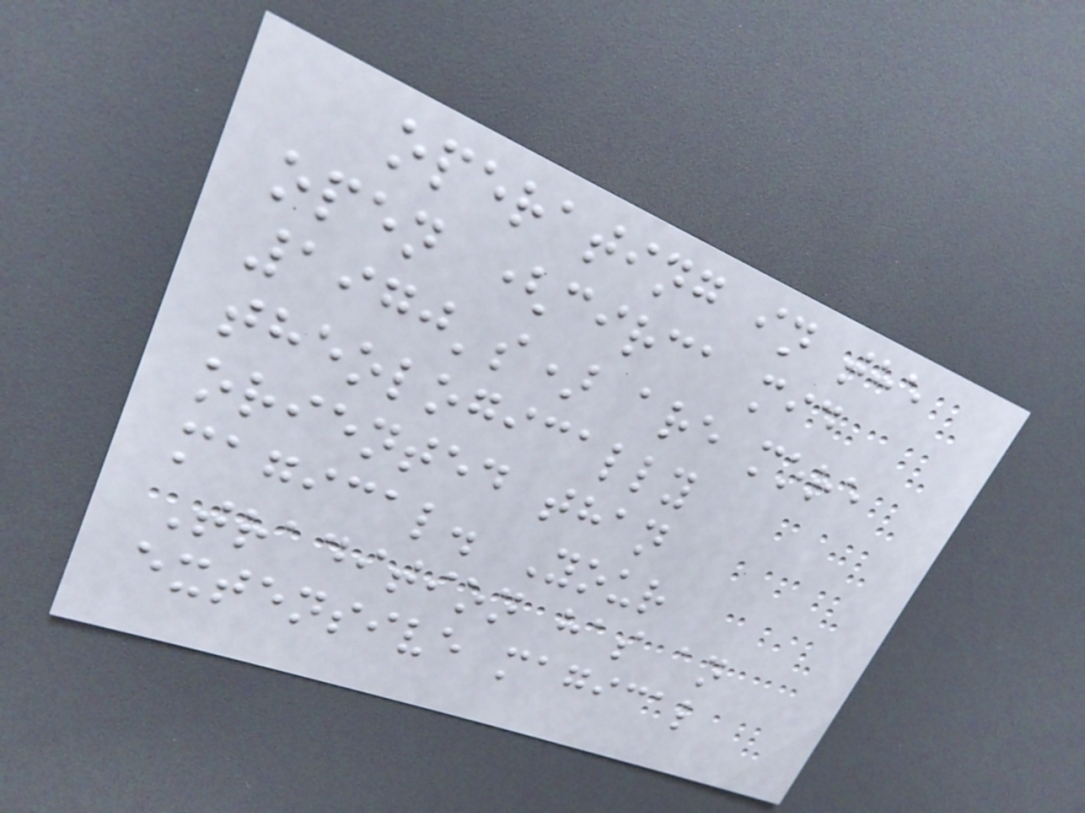operating in the
open (circa mid
1970's) are more
theologically
oriented than
magical. Your
Tradition has an
extensive magical
